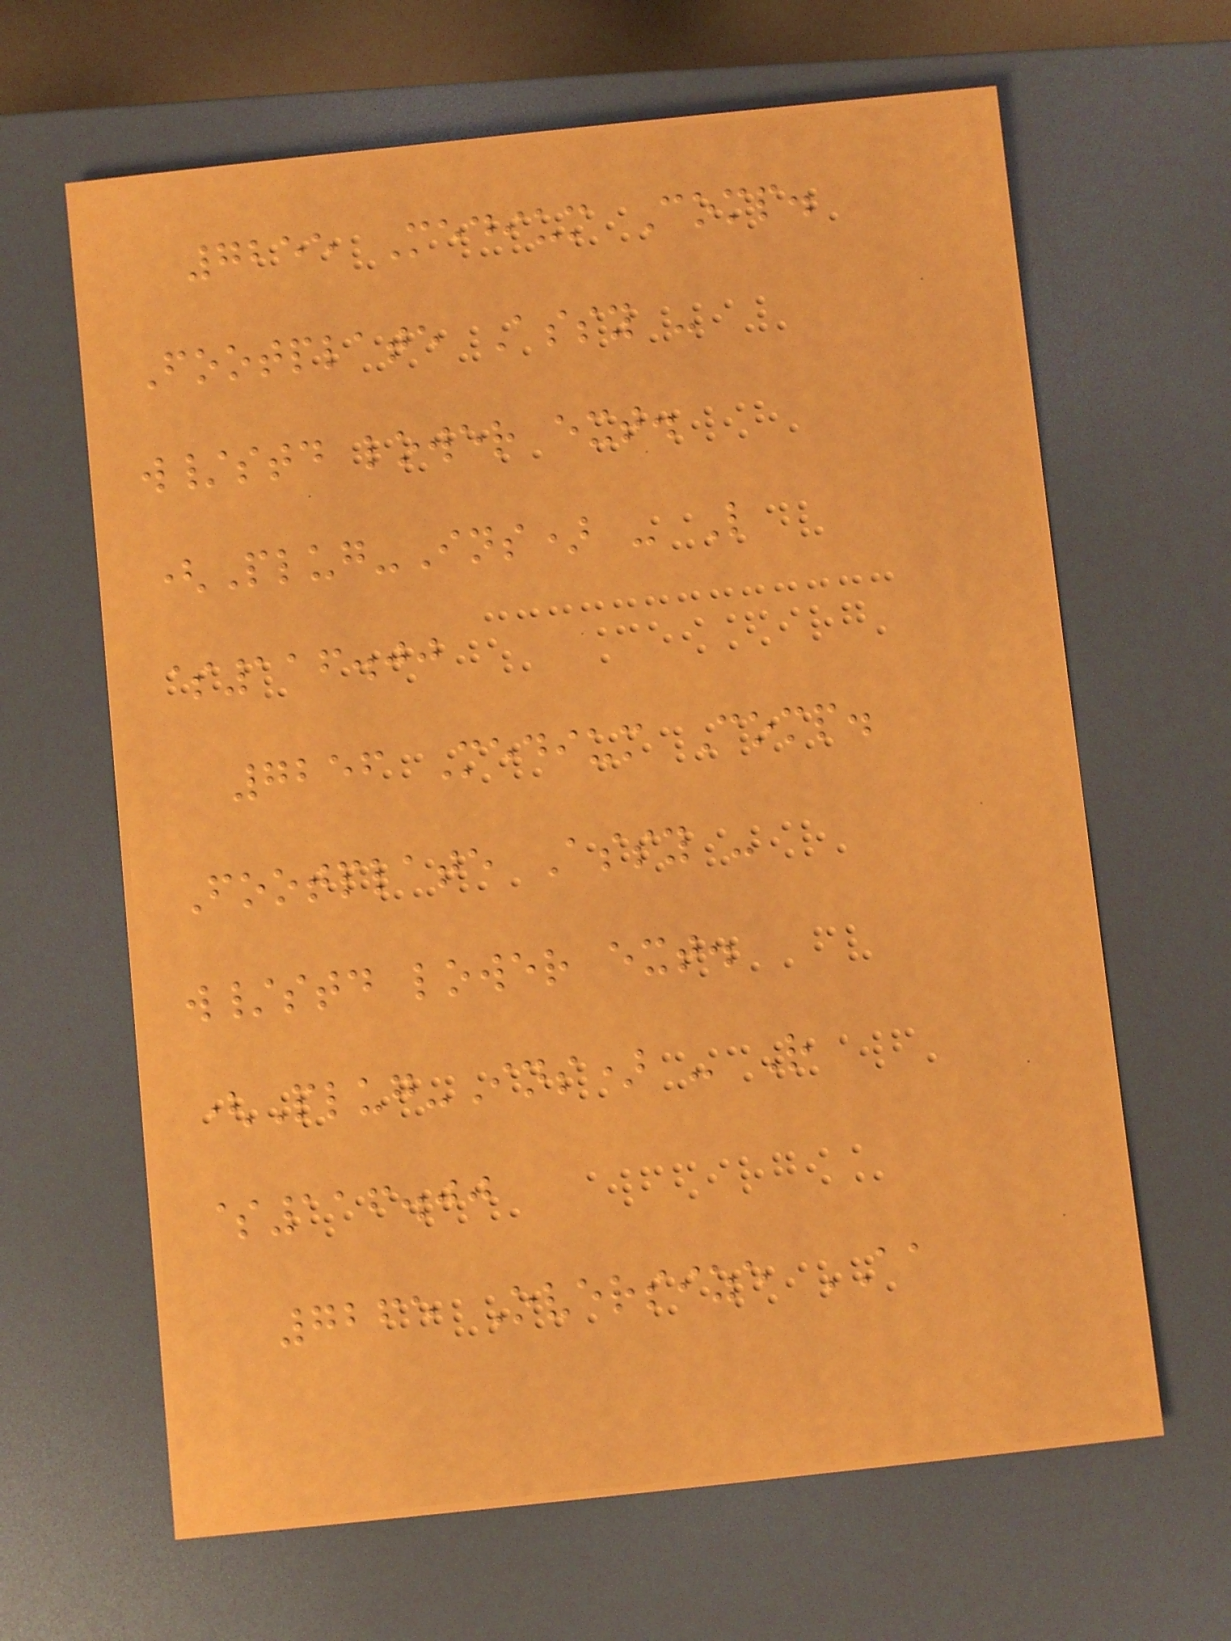7255 Medium Comp.
Footplate Assy -
w/std lower ext.
(Plug-Ins) - L
$116.00
7256 Medium Comp.
Footplate Assy -
w/std lower ext.
(Plug-Ins) - R
$116.00
7265 Oversize AA
